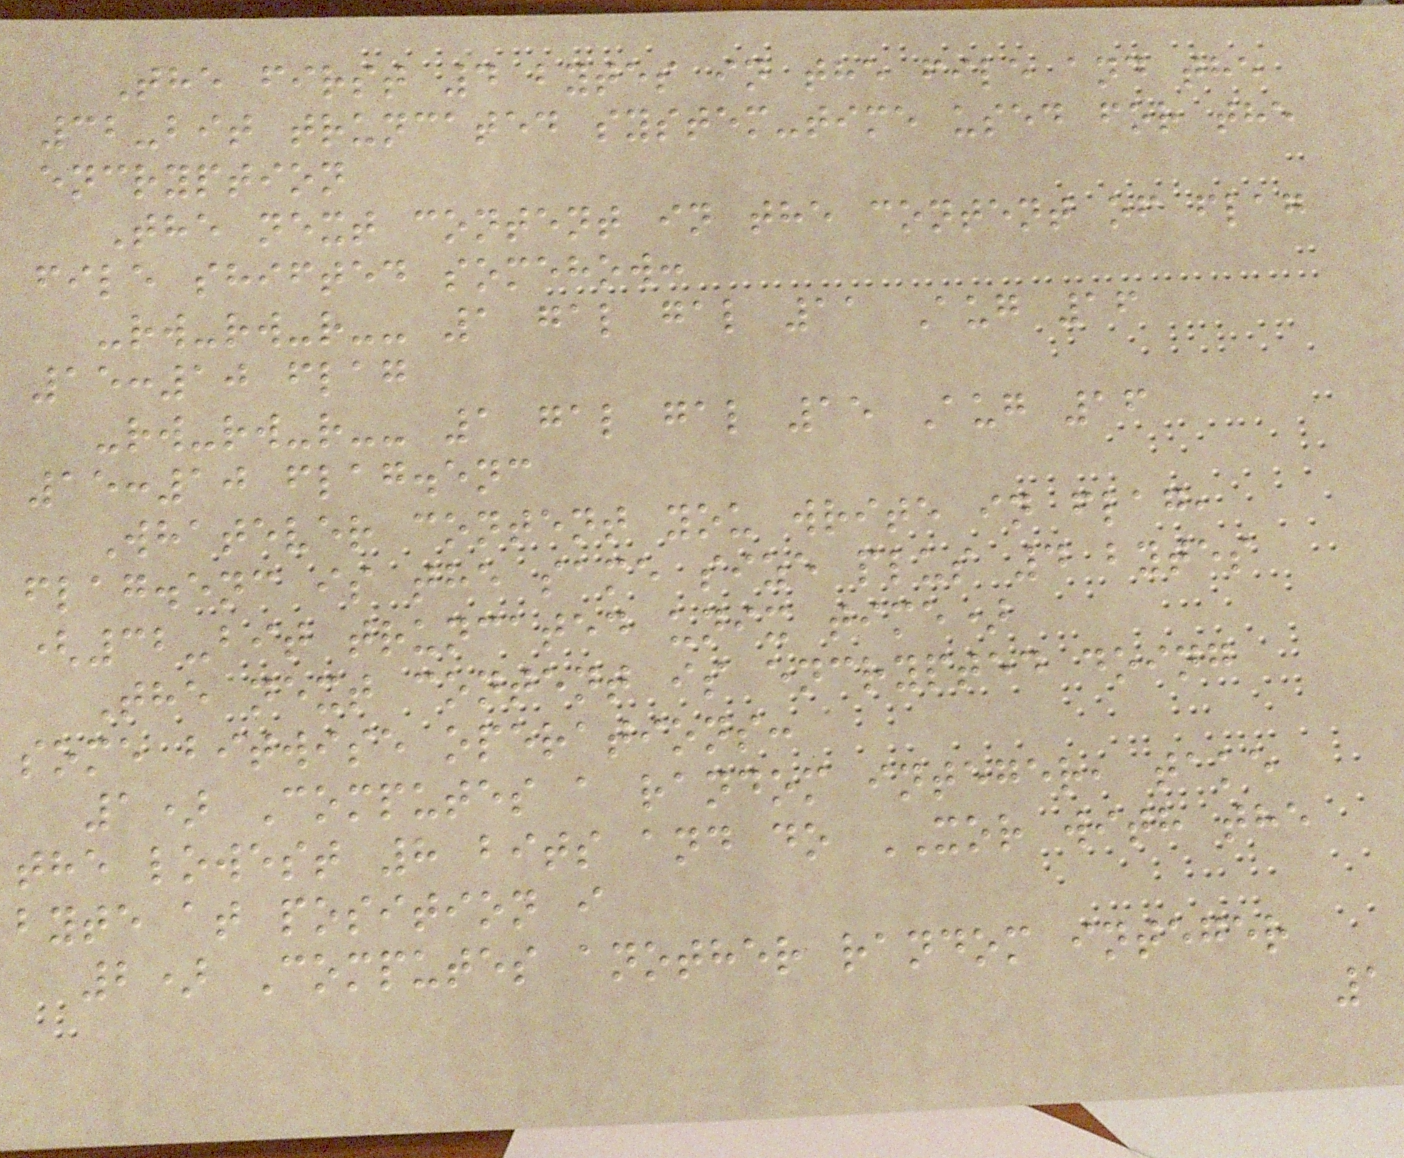The first 4 bytes in the file and the
32-bit truncated system-time used for the
encryption
The next content in the content of flag
file shifted somehow:
-rw-rw-r-- 1 gal gal 11 Aug 16
15:10 flag
-rw-rw-r-- 1 gal gal 15 Aug 16
15:10 flag.enc
Whatever content you write in flag,
flag.enc is the same size plus 4 bytes
(32-bit truncated unix time)
The next content is encrypted doing
some bitwise operations:
1) Computes a random integer, take
the lowest 8 bits and do XOR with the
byte at position i
2) Computes another random integer
1
